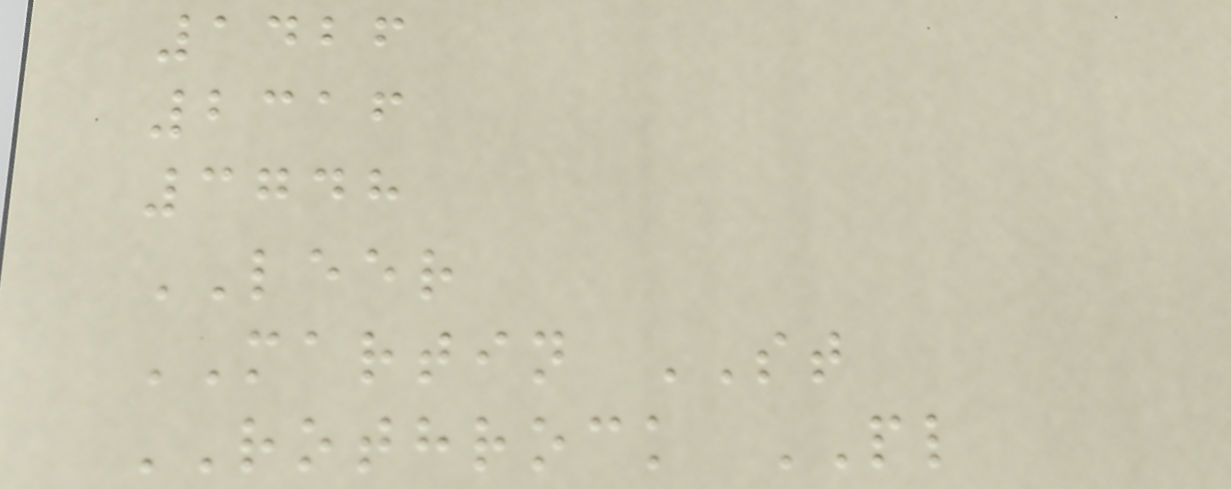1426
2316
3748
LEER
MARTIN ST
ROTHROCK PL
